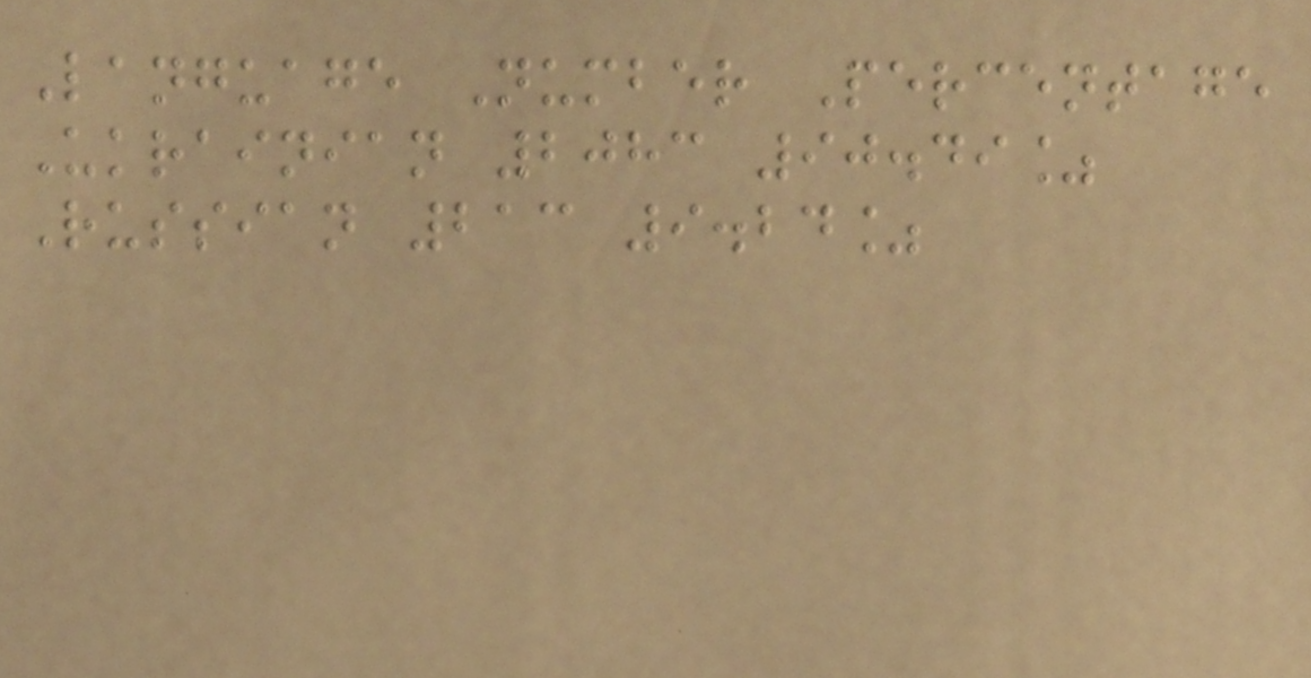Language Number Percentage
Ukrainian 2083 90.49%
Russian 213 9.24%
